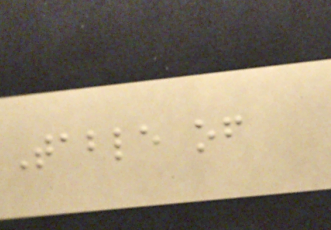Table of
